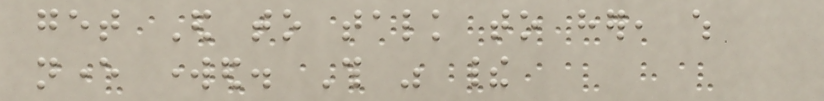get Ed to talk to her, which
never worked. This was their
